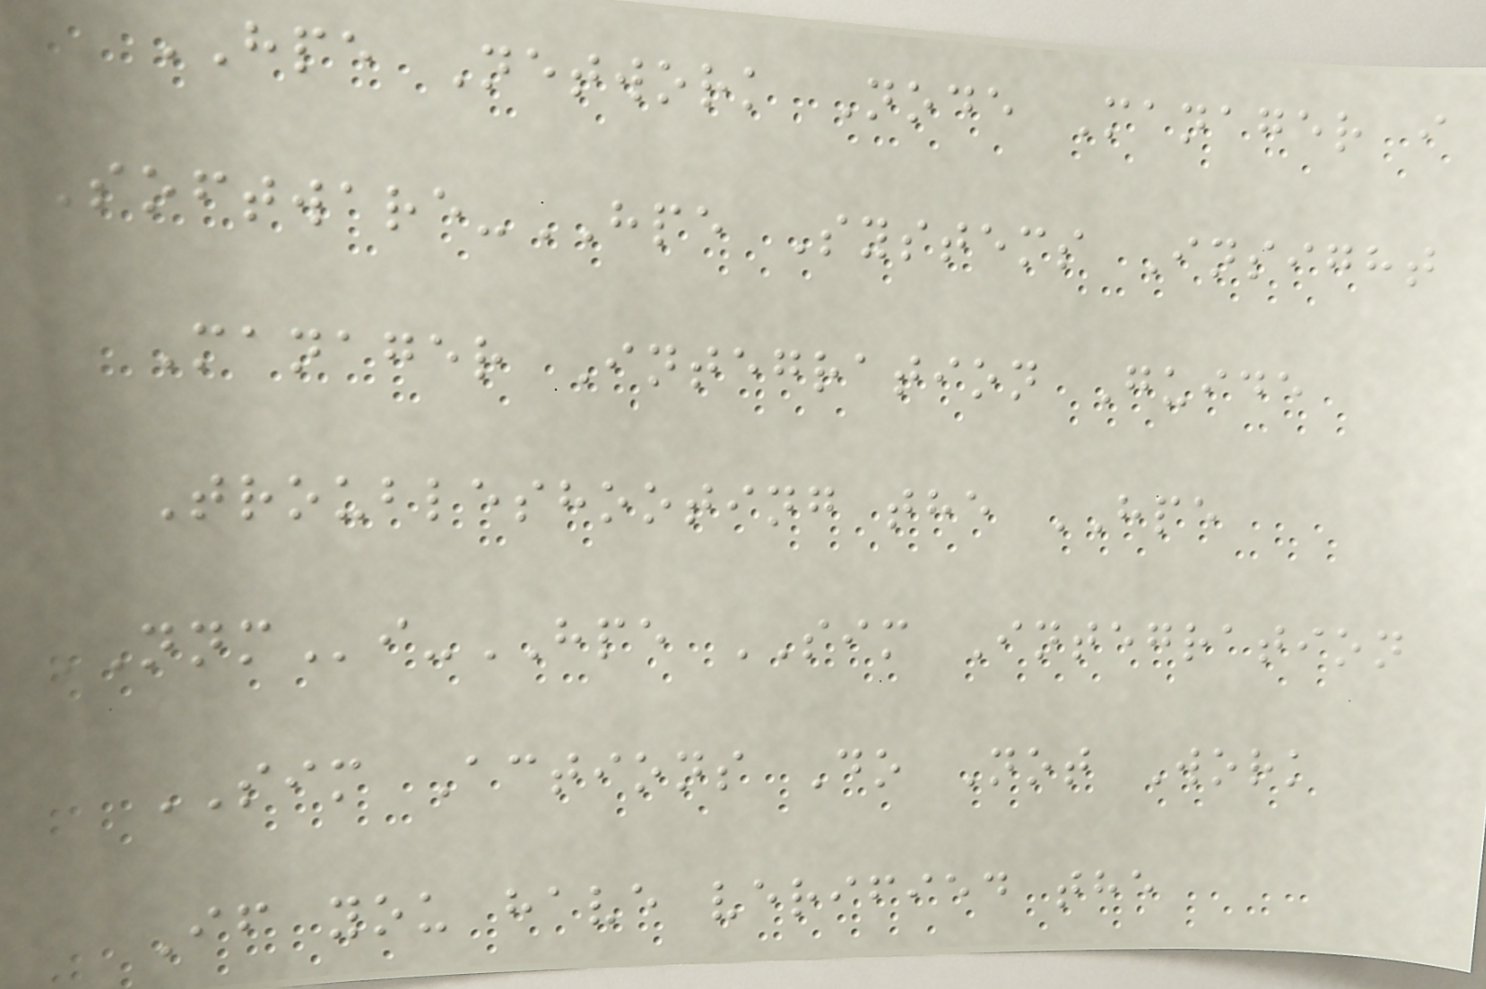HPE Network Node Manager i
Software-HPE Systems Insight
Manager Integration Guide
Troubleshooting the HPE
NNMi-HPE SIM Integration
SIM Actions Do Not Work
If you have verified the
